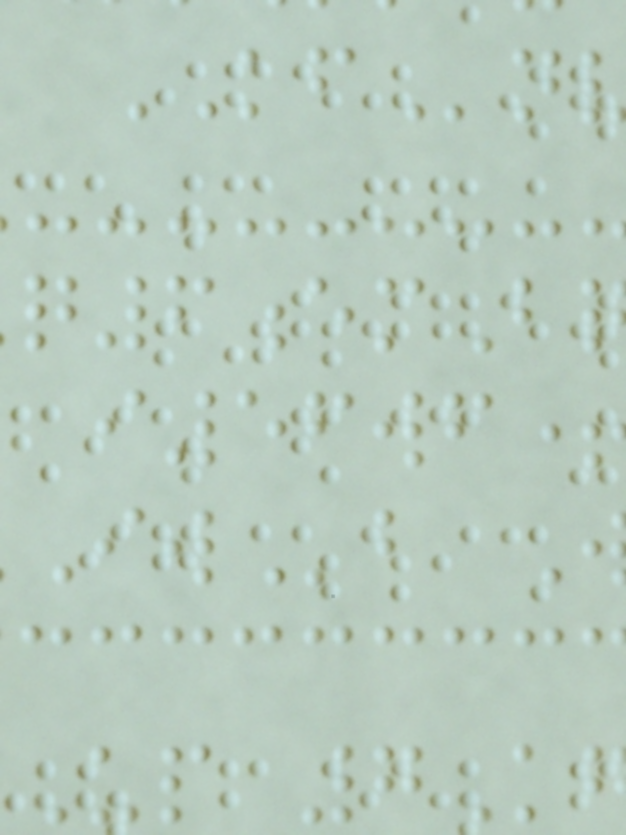KFn
i56wf
Up 7K
